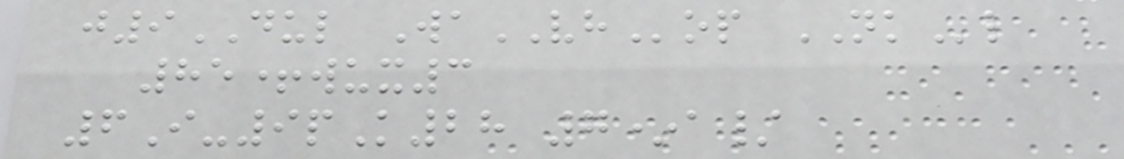j9DUL WaVHop NKl
85+wux3
6I-9pK28 7*a/
